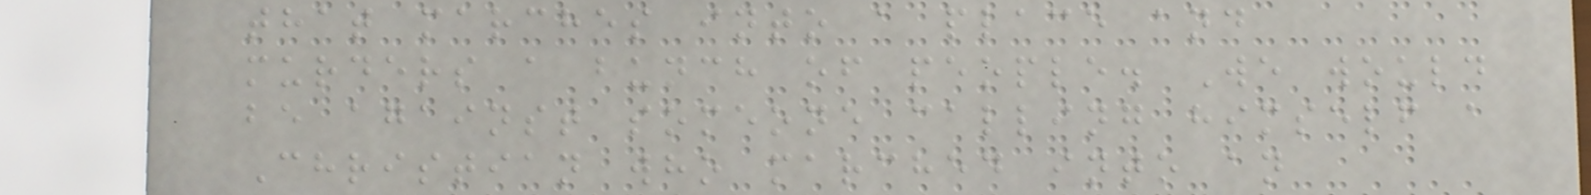that marches into a place and
murders a bunch of people. We would
be against someone calling himself a
Christian who marched into an
